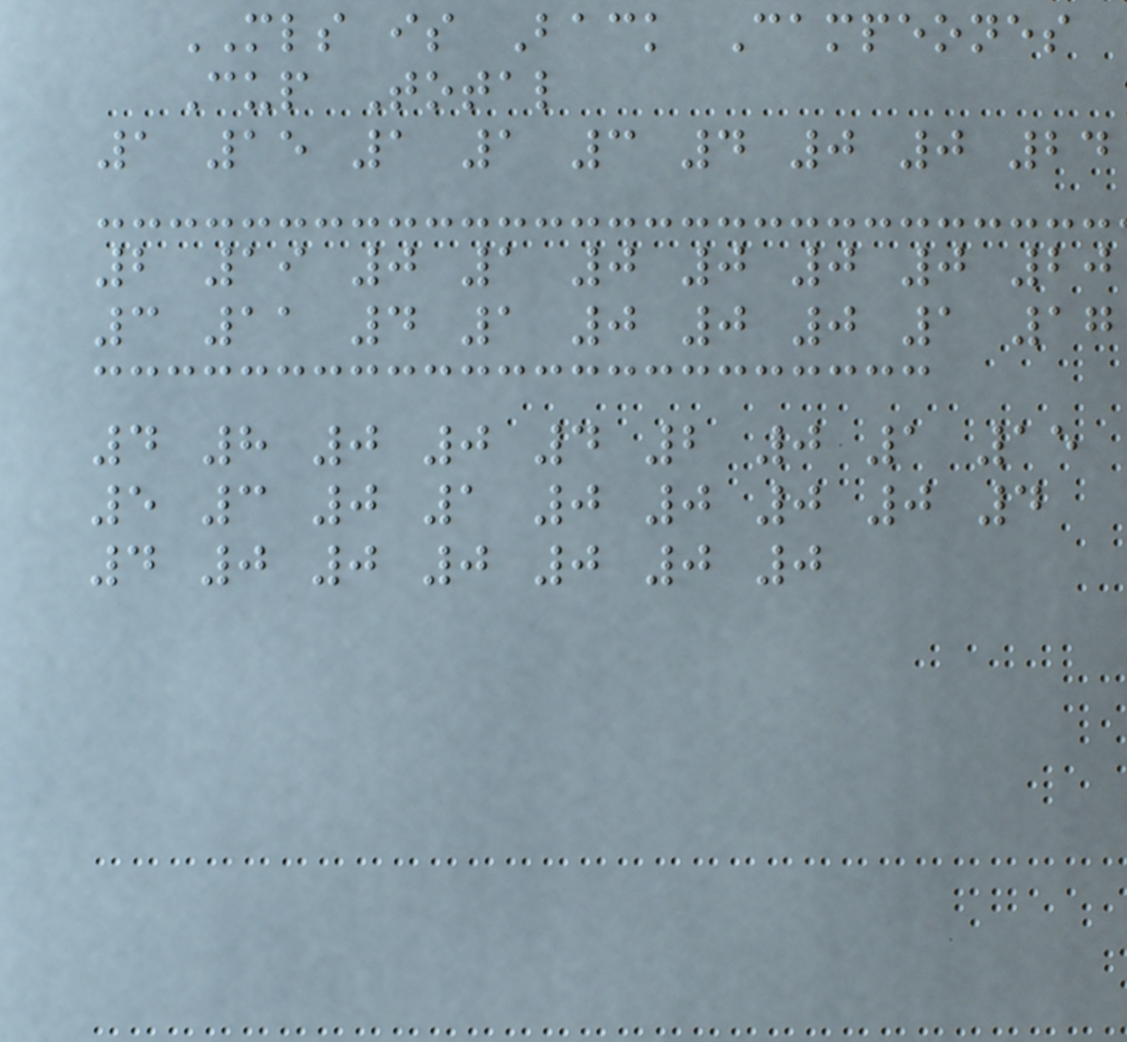MLS is Back Campeones
Cup Total
1 15 1 1 3 4 0 0 24
2 19 0 1 0 0 0 0 20
3 11 4 1 0 0 0 1 17
4 8 0 0 4 2 0 1 15
5 3 0 1 0 0 0 0 4
4 0 0 0 0 0 0
